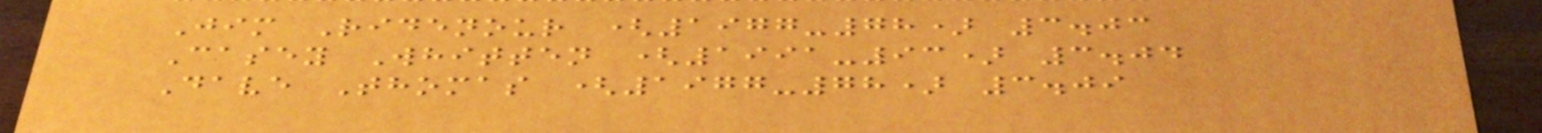Jim Ridenour (1977-78) 3.03
Casey Whitten (1991-93) 3.04
Dave Thomas (1977-78) 3.09
